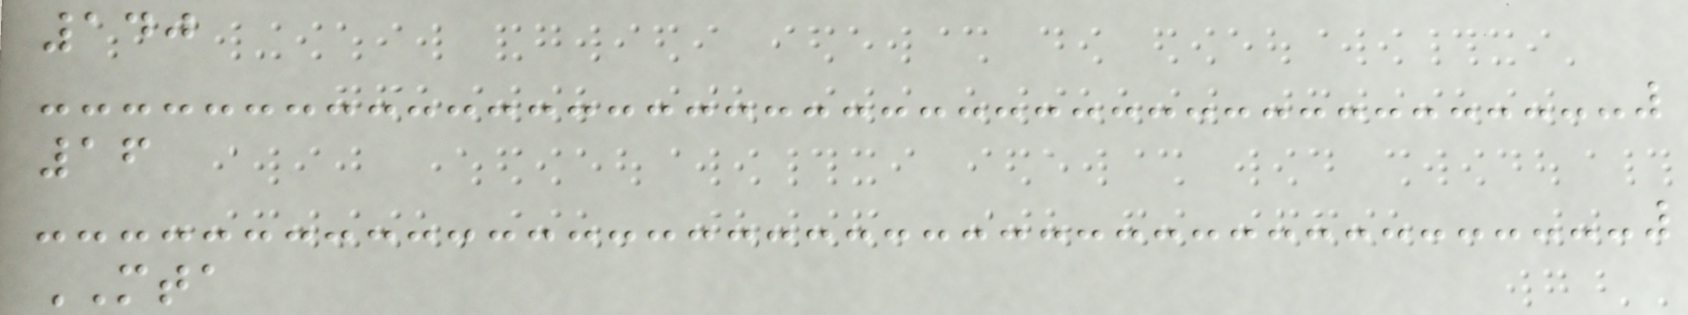140
16
MTA
